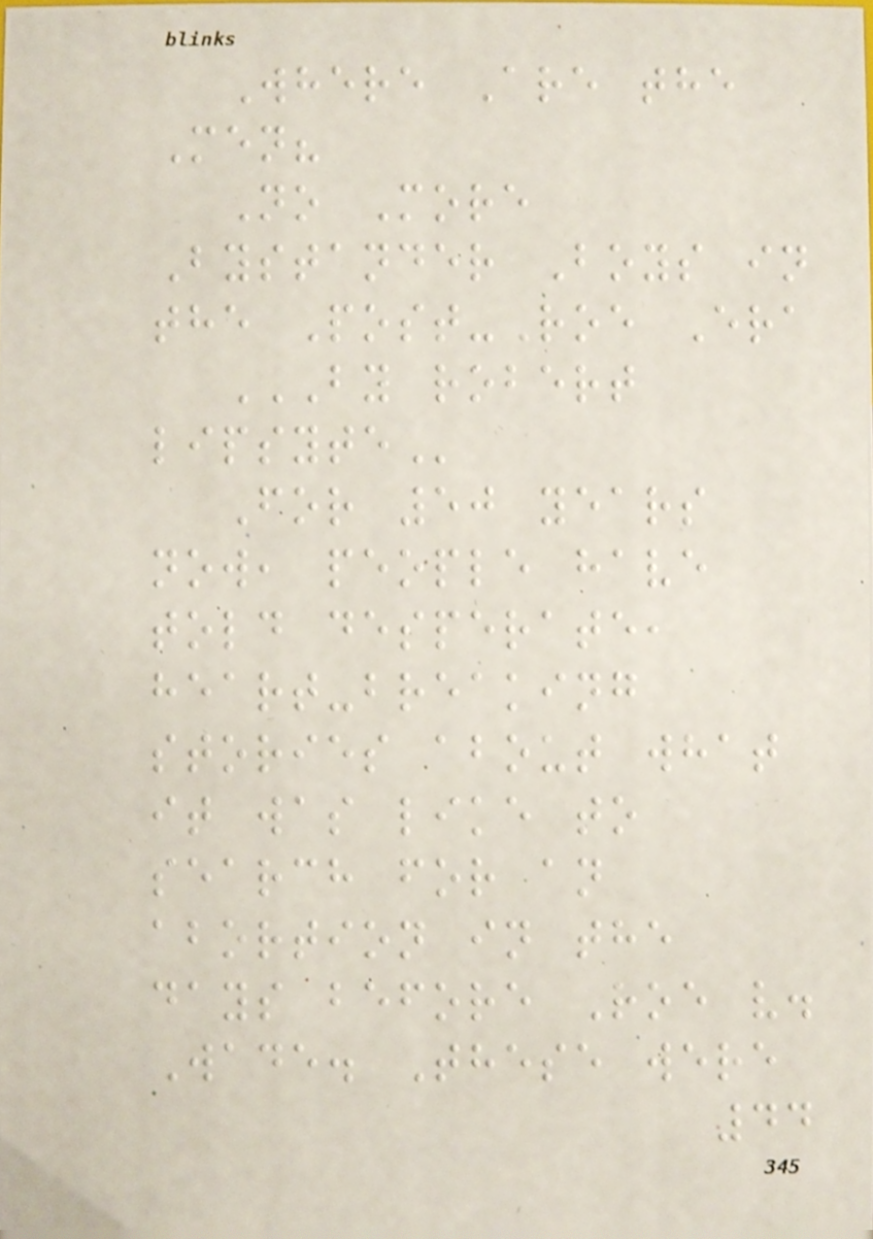Where Are the
Men?
No More
Bystander Boys in
the Post-Roe Era
BY ROBERT
LIPSYTE
For 50 years
now, people have
told desperate,
heart-breaking
stories about what
it was like to
search for an
abortion in the
days before Roe v.
Wade. These were
44
